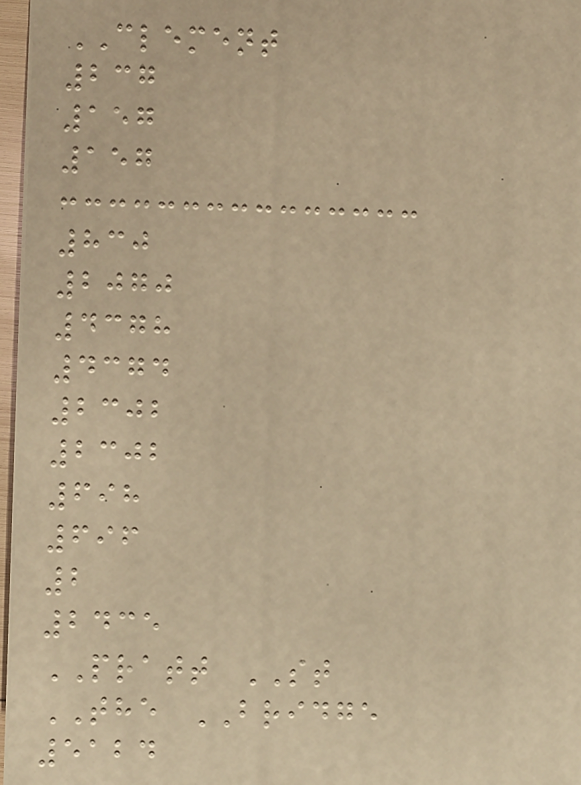CLEMENT
237
157
157
830
2070
4378
4374
2302
2302
698
696
2
2435
PRATT ST
THE BRIDGE
5124
